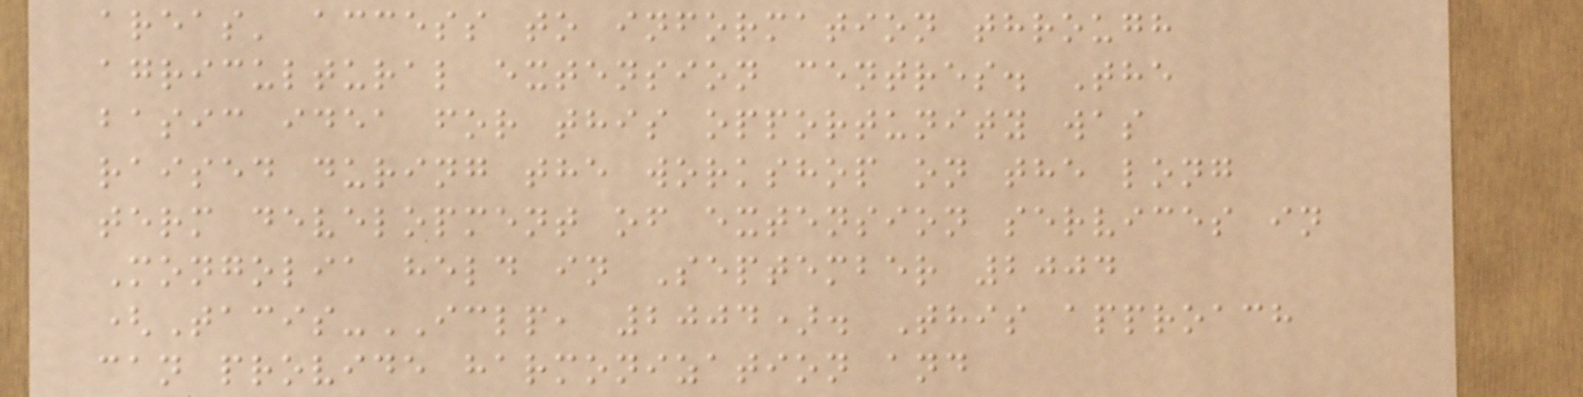areas' access to information through
agricultural extension centres. The
basic idea for this opportunity was
raised during the workshop on the long
term development of extension services in
Mongolia held in September 2004
(Tacis-ICLP, 2004). This approach
can provide harmonization and
